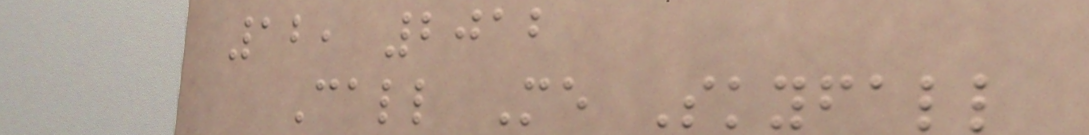12, 2012
Call Me Skyfall
